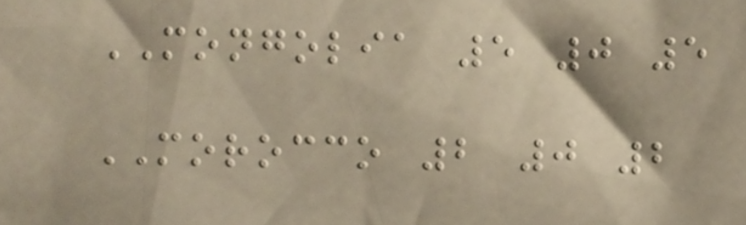MONGOLIA 5 0 5
MOROCCO 2 0 2
